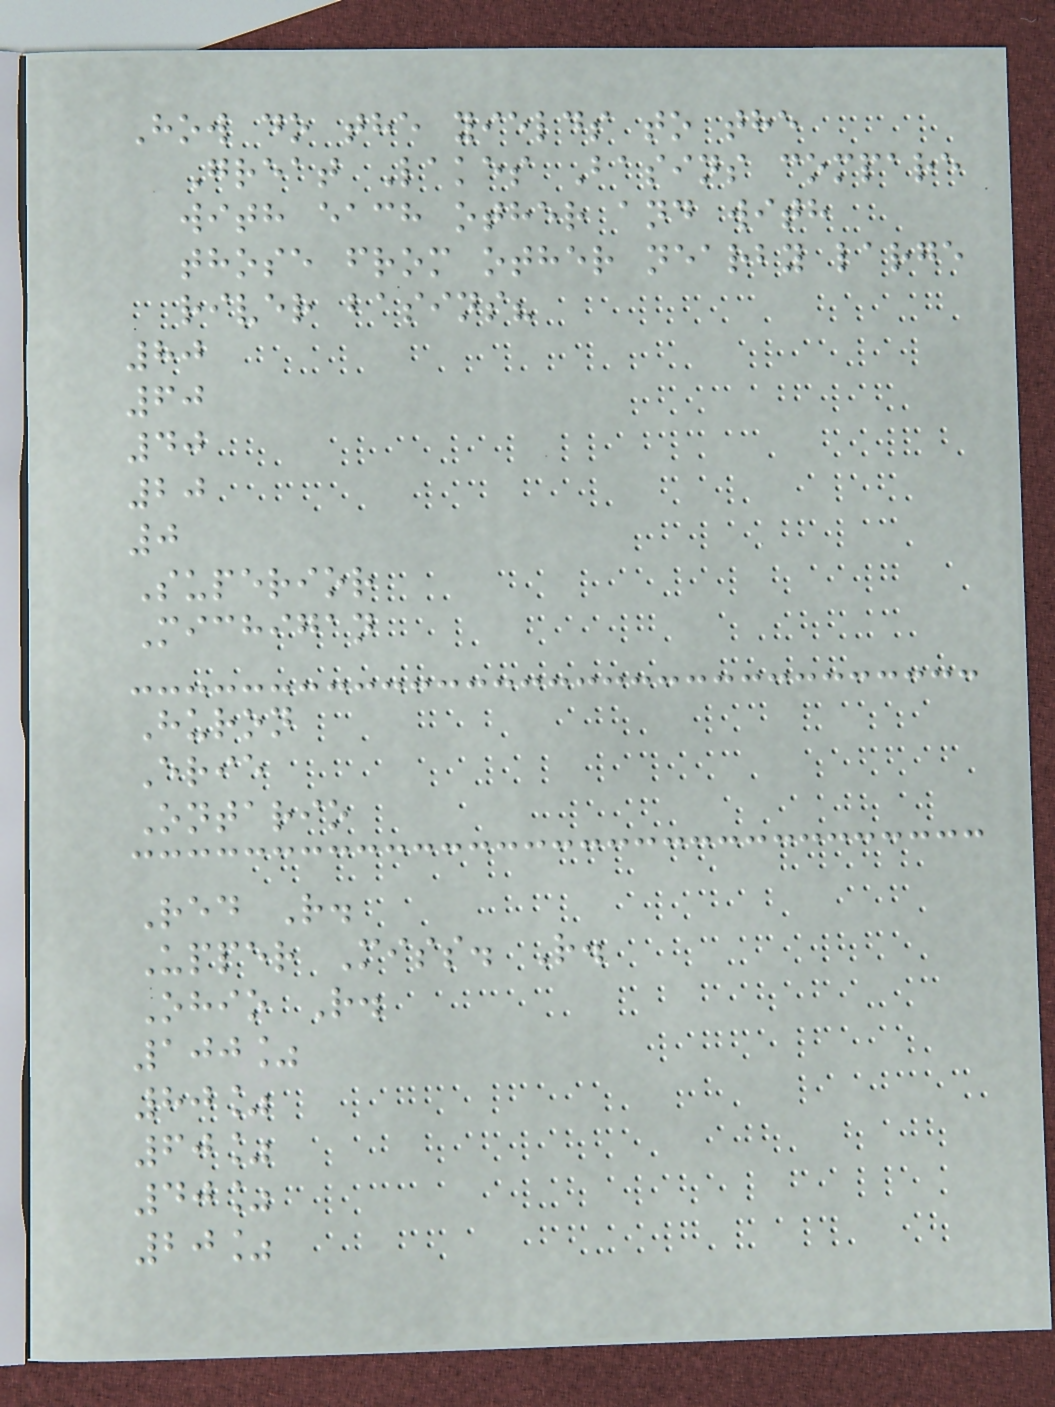How do the yields to the
Great Lakes Basins compare
with each other and with
those from other nearby large
river basins?
80
60
40
20
0
Superior
Michigan
Huron
Erie
Ontario
Red R.
Upper Miss. R.
Ohio R.
100%
80%
60%
40%
20%
